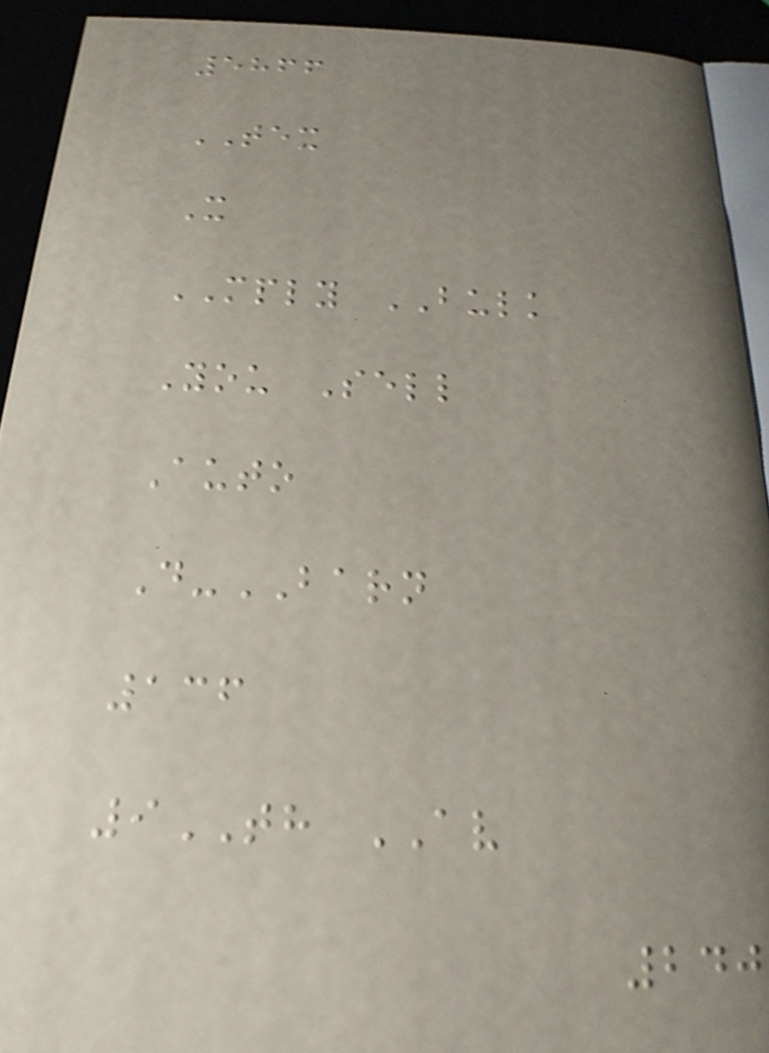5866
TEX
X
MPLY BULK
You Sell
Auto
D-BARN
136
9TH AV
240
